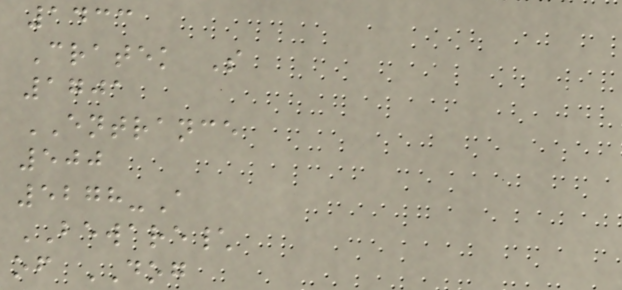1433
Cratek S
1701
ENTRANCE
500
5278-A
BEWARE\
of DOG
